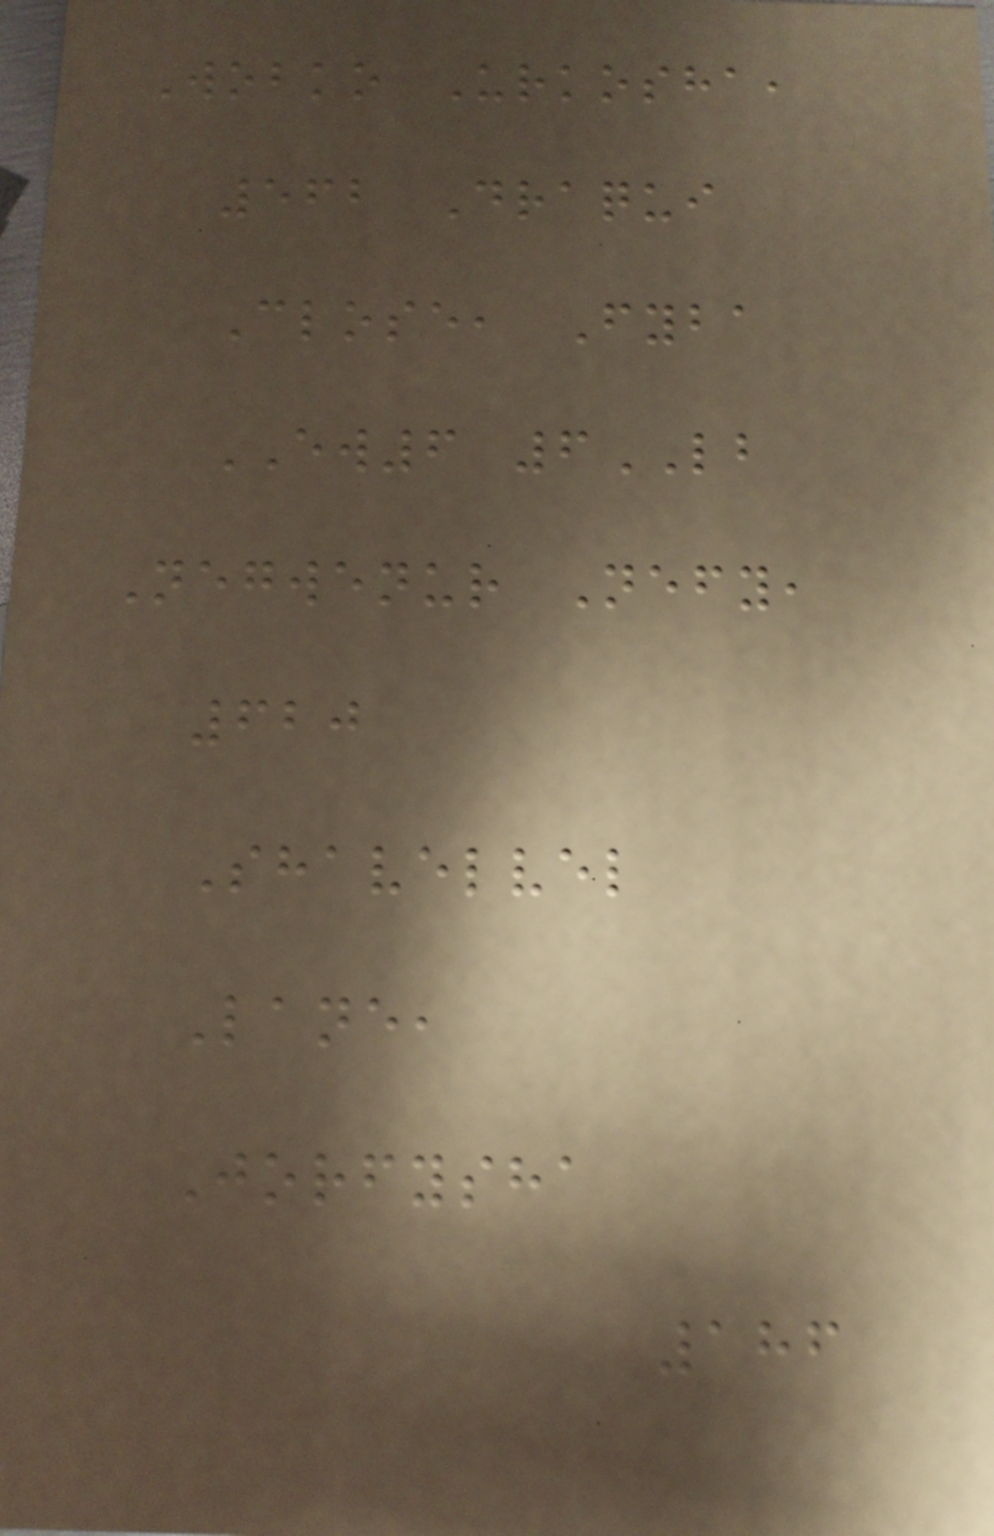Wobko Urkosha,
562 Draqui
Close, Fyba
EW6 6LB
Negwenur Nefy,
620
Shavelvel
Lane,
Jorfysha
186
